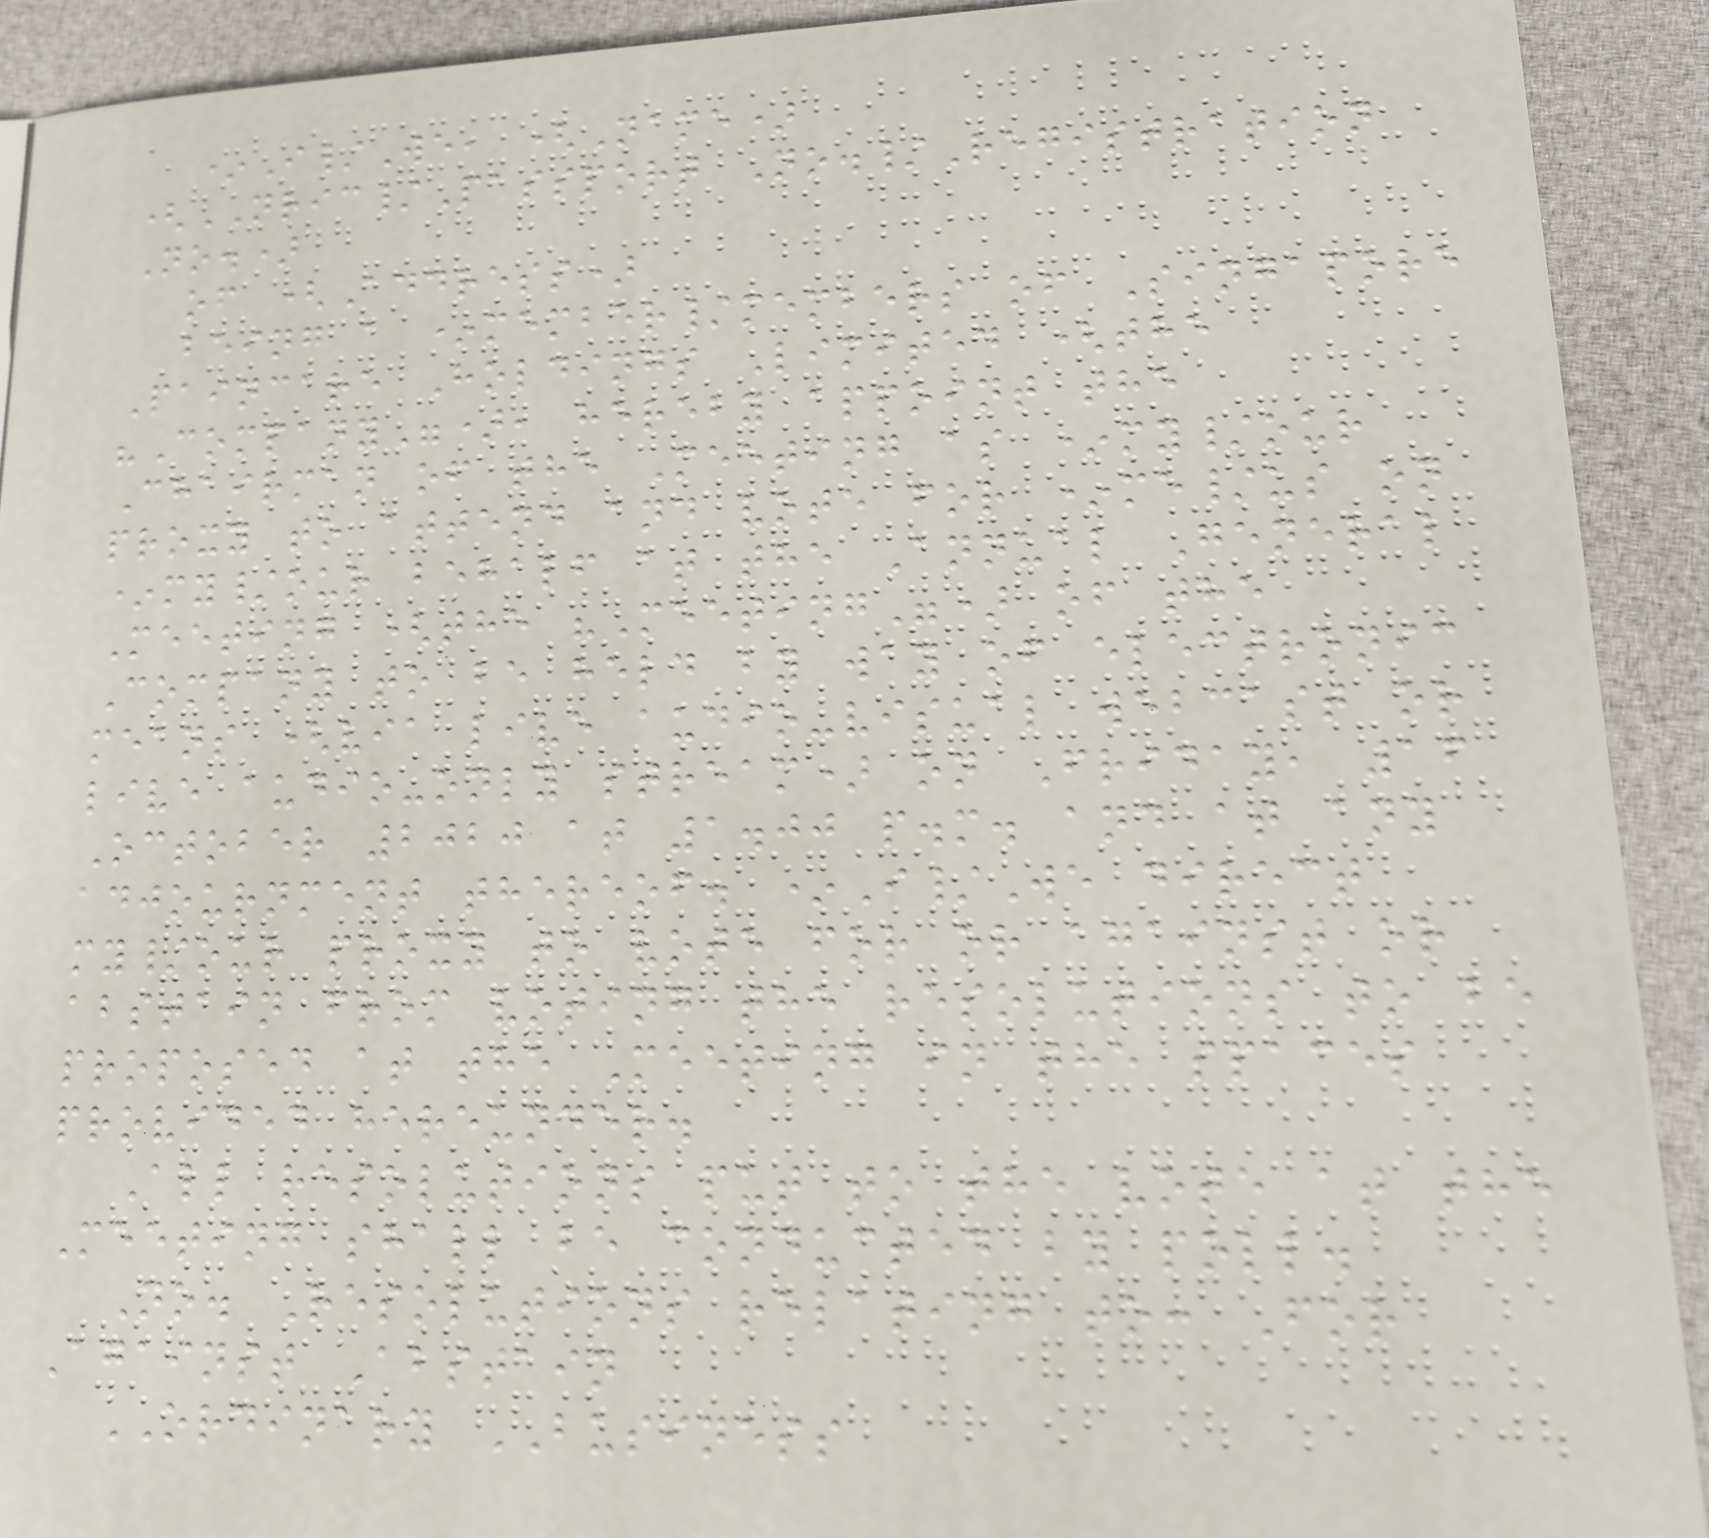*I/We, (Name)
(NRIC/Passport No./Registration
No.)
of (Address)
being a *member/members of Singapore
Paincare Holdings Limited (the
"Company"), hereby appoint the
Chairman of the Meeting as *my/our
proxy to attend and vote for *me/us on
*my/our behalf at the Annual General
Meeting (the "Meeting") of the
Company to be held by way of electronic
means (via live audio-visual webcast or
live audio-only stream) on Friday, 16
October 2020 at 1.00 p.m. and at any
adjournment thereof. *I/We direct
my/our proxy to vote for or against or
abstain from voting the resolutions to be
proposed at the Meeting in the spaces
provided hereunder.
All resolutions put to the vote at the
Meeting shall be conducted by poll.
No. Resolutions relating to: For
Against Abstain
ORDINARY BUSINESS
